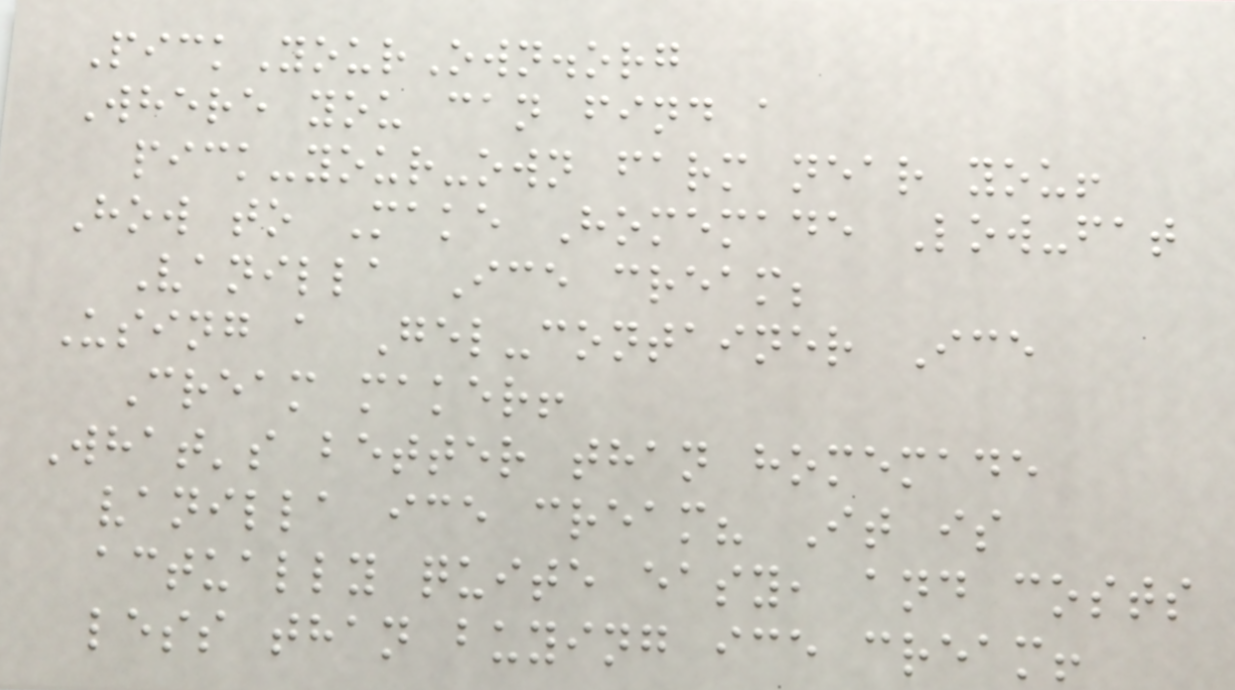PickYourOwn.org
Where you can find a
pick-your-own farm near you!
How to Make Homemade Low-fat
Vanilla Ice cream;
Using a Gel-container Ice
Cream maker!
What's better than homemade
vanilla ice cream? It is
actually quite easy, and costs
less than buying ice cream!
